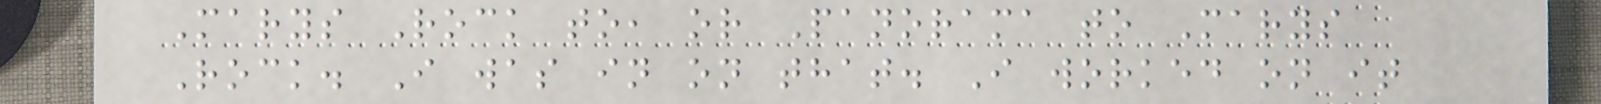Marys Rock to, or Panorama to Marys
Rock. I was in on that. I worked on it
